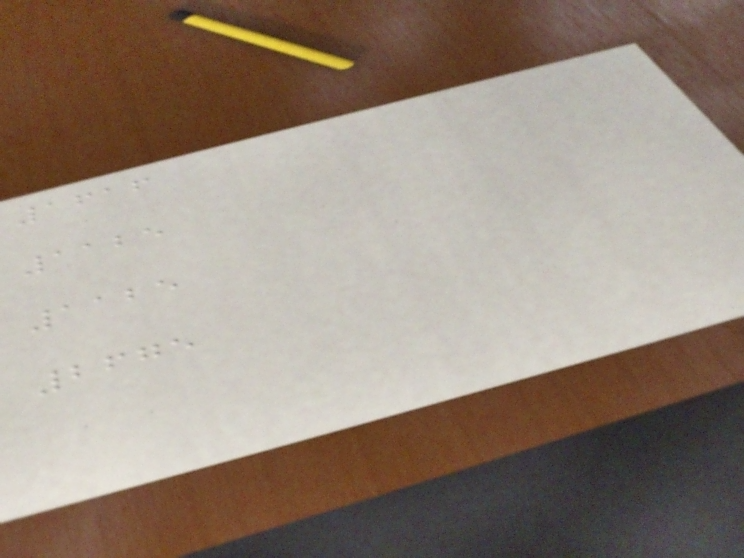1616
1125
1125
2675
